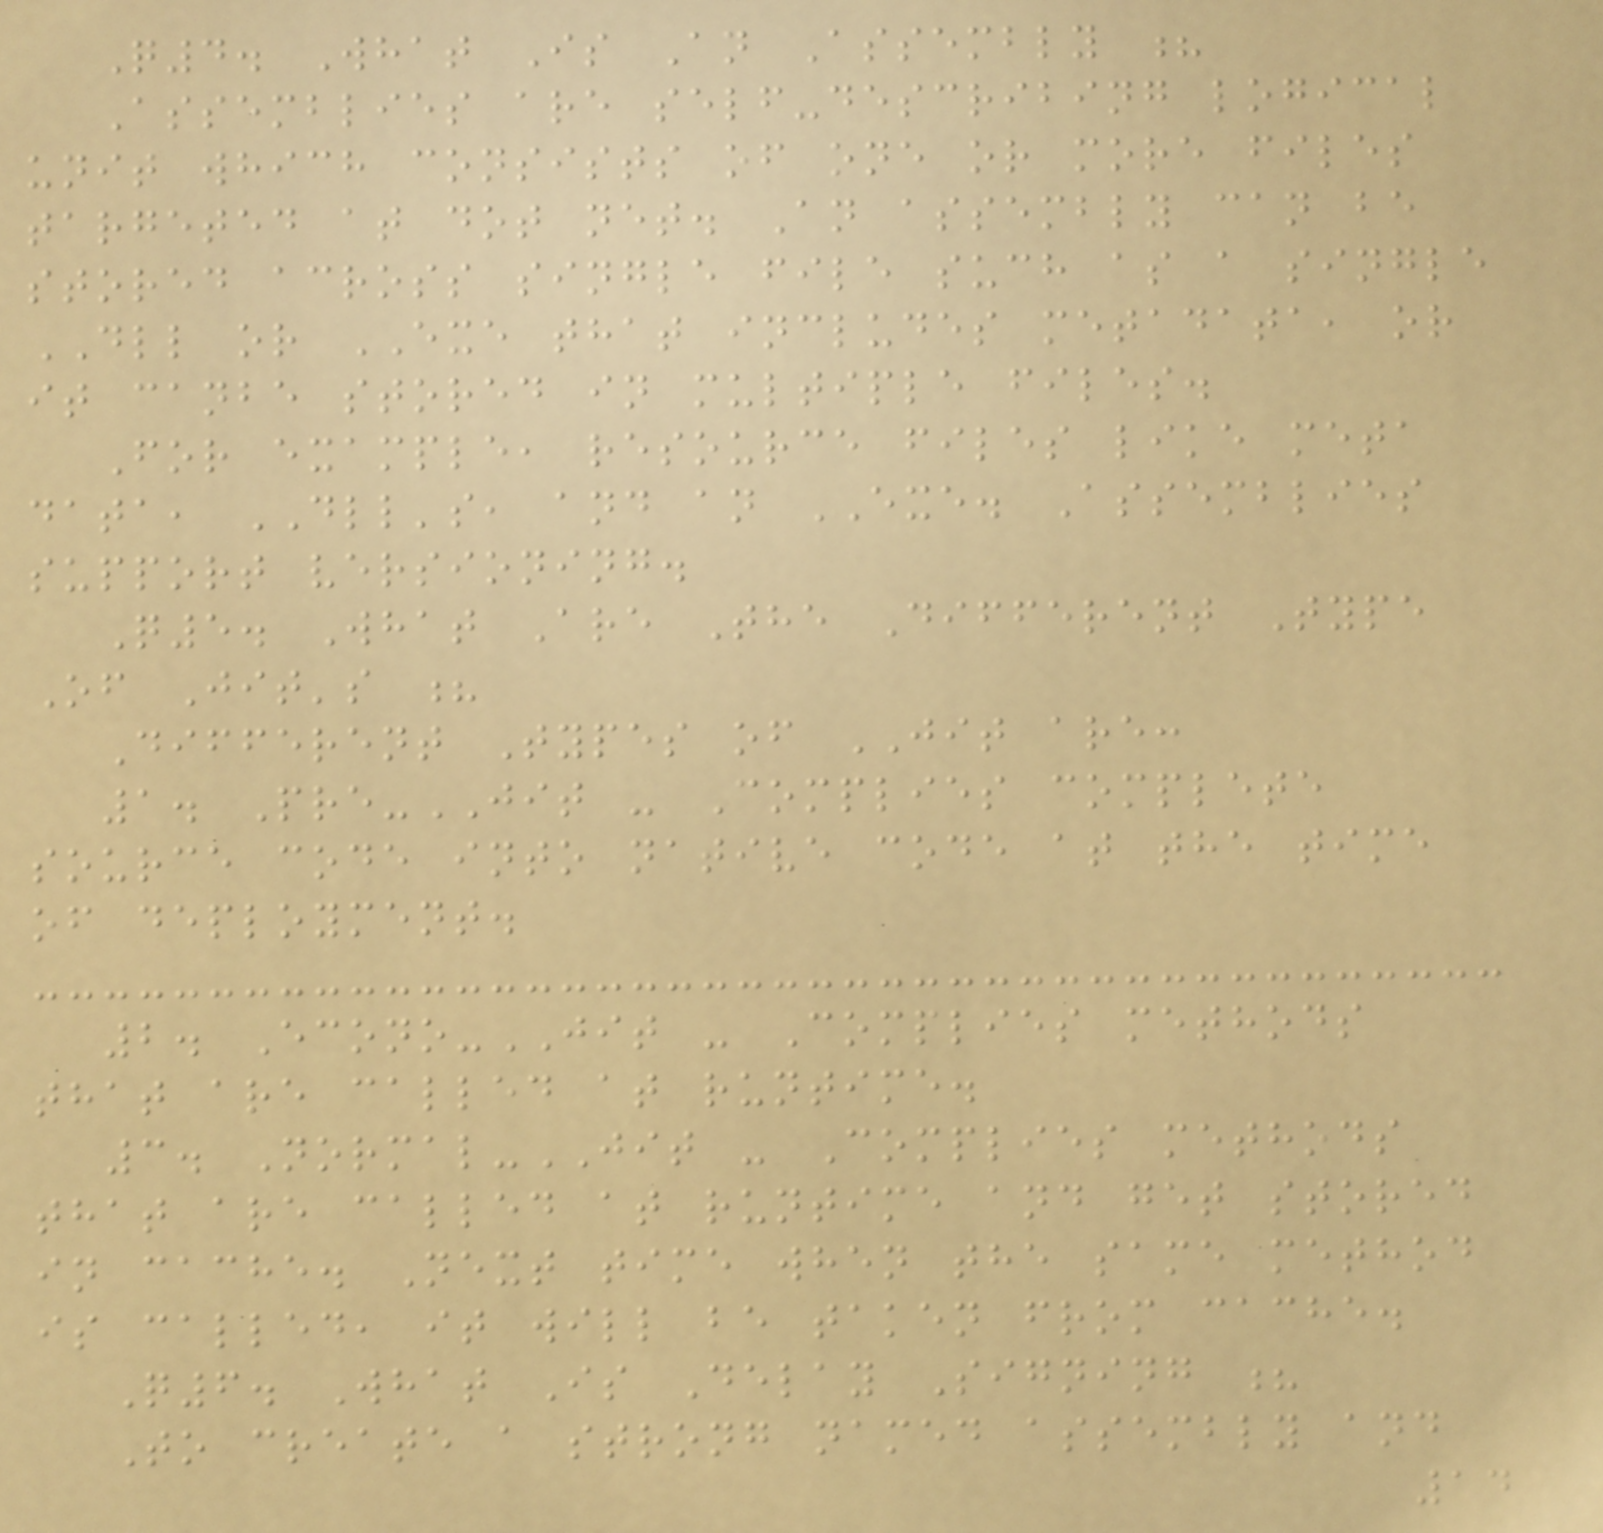Q4. What Is An Assembly ?
Assemblies are self-describing logical
unit which consists of one or more files
targeted at dot net. An assembly can be
stored across single file such as a single
DLL or EXE that includes metadata, or
it canbe stored in multiple files.
For example, resource files like meta
data, DLL's, and an EXE. Assemblies
support versioning.
Q5. What Are The Different Type
Of Jit's ?
Different Types of JIT are:
1. Pre-JIT - Complies complete
source code into native code at the time
of deployment.
2. Econo-JIT - Complies methods
that are called at runtime.
3. Normal-JIT - Complies methods
that are called at runtime and get stored
in cache. Next time when the same method
is called, it will be taken from cache.
Q6. What Is Delay Signing ?
To create a strong named assembly and
14
